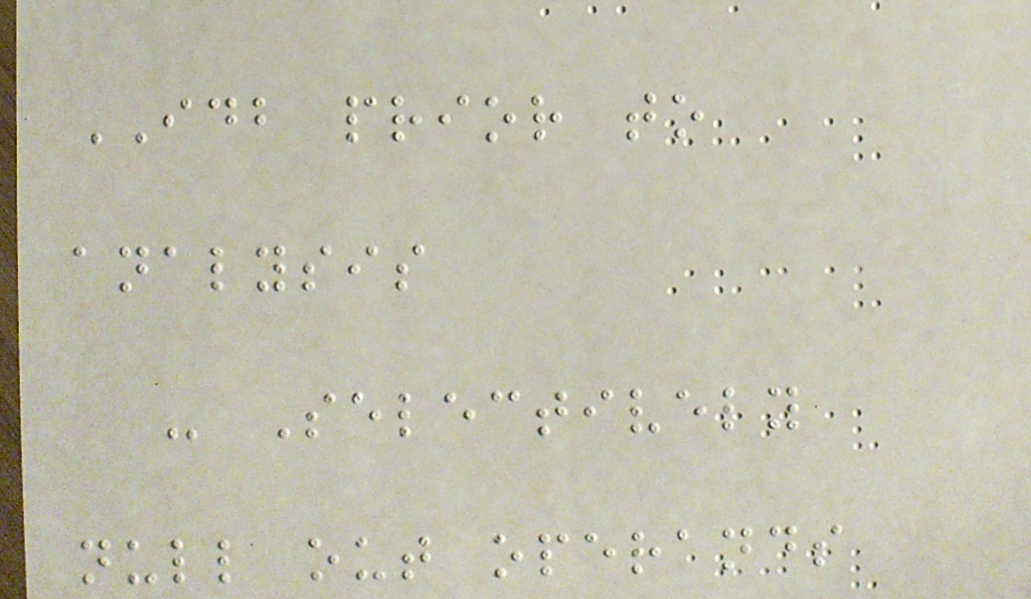IDB prior to
analysis
- Selectively
null out operands
